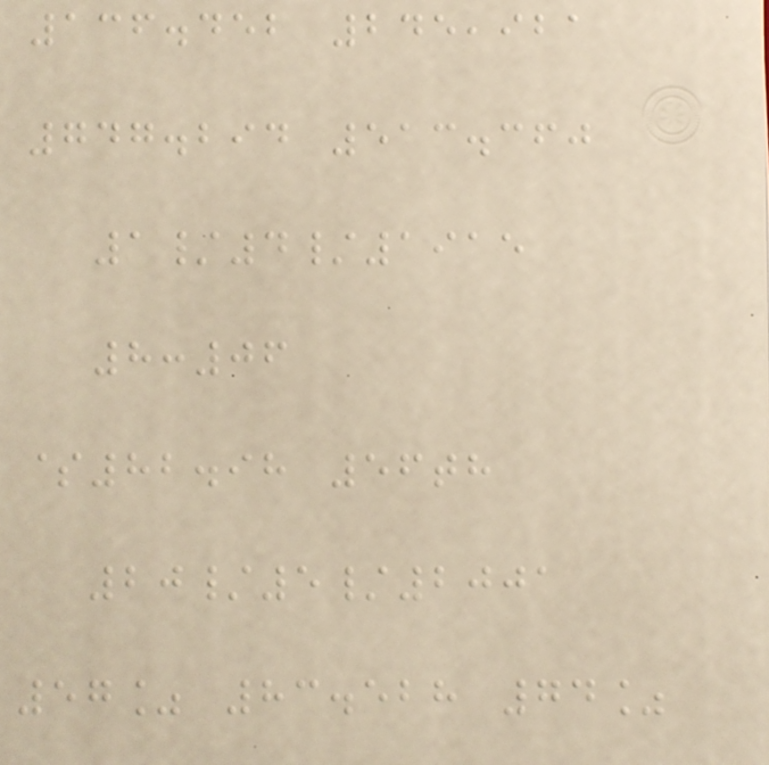136.452 245,921
747.294 513.360
1/4/1915
8:06
$82.98 56th
20/5/2001
57% 83.528 74%
